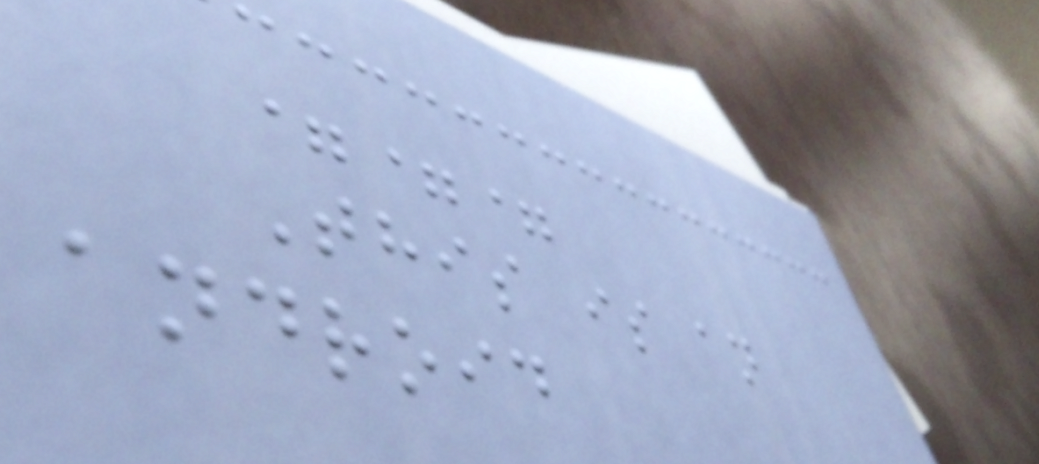===
This is an
android
